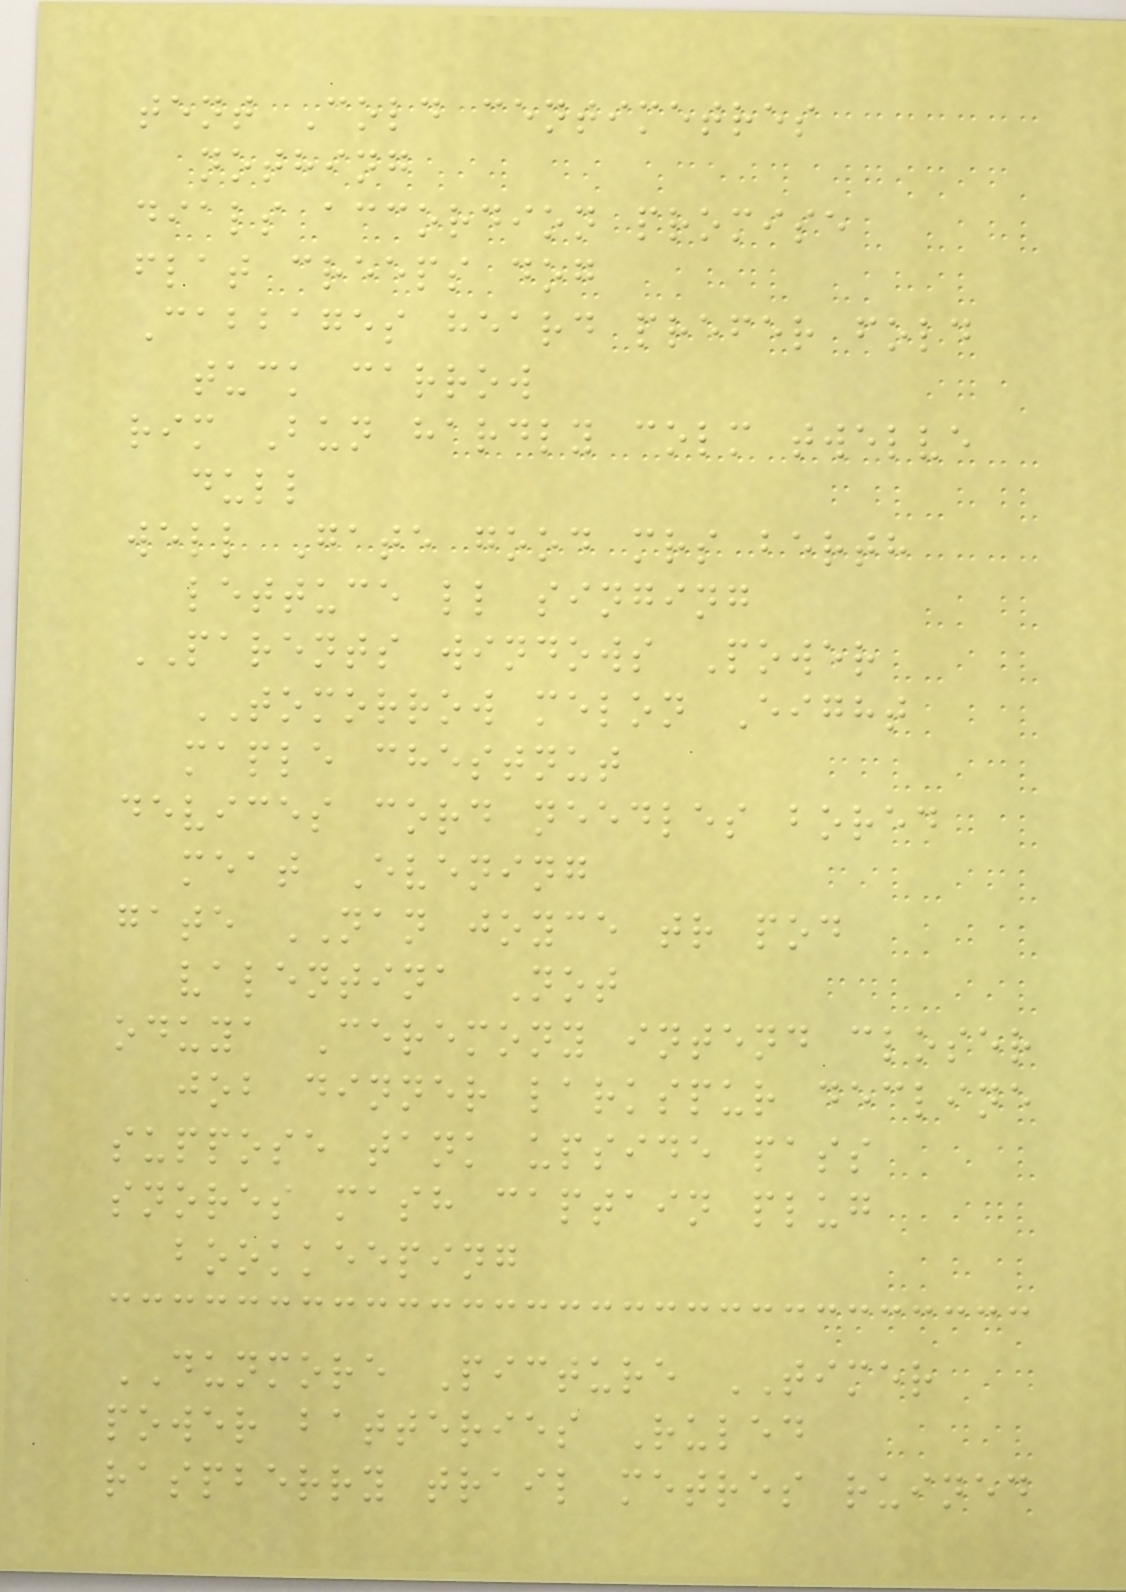tent Cold centimetres
nothing
dials accordion promise
flat creeps dog
Cabbages heard prefer fold
tuck carrow
rim Bun hardly colm twelve
dull
well Gate good mrs berth
lettuce ll singing
PARENTS windows Power
TOMORROW melon Eight
maple chestnut
devices cord needles bored
meat Evening
gate NAN joyce tr pod
valentina Not
oduya Ceremony intend closer
job dinner larkspur decline
suppose tank upside pass
snores mash captain plug
bookkeeping
DUNMORE Picture TIMER
power batteries Ruled
raspberry trail metres ruined
